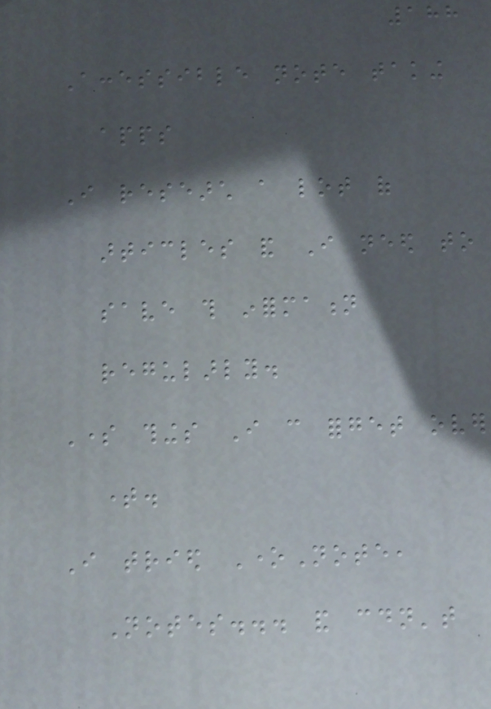188
Accessible note taking
apps
I research a lot of
articles and I need to
save this information
regularly.
Some things I can forget over
time.
I tried OneNote,
Notes... and couldn't
